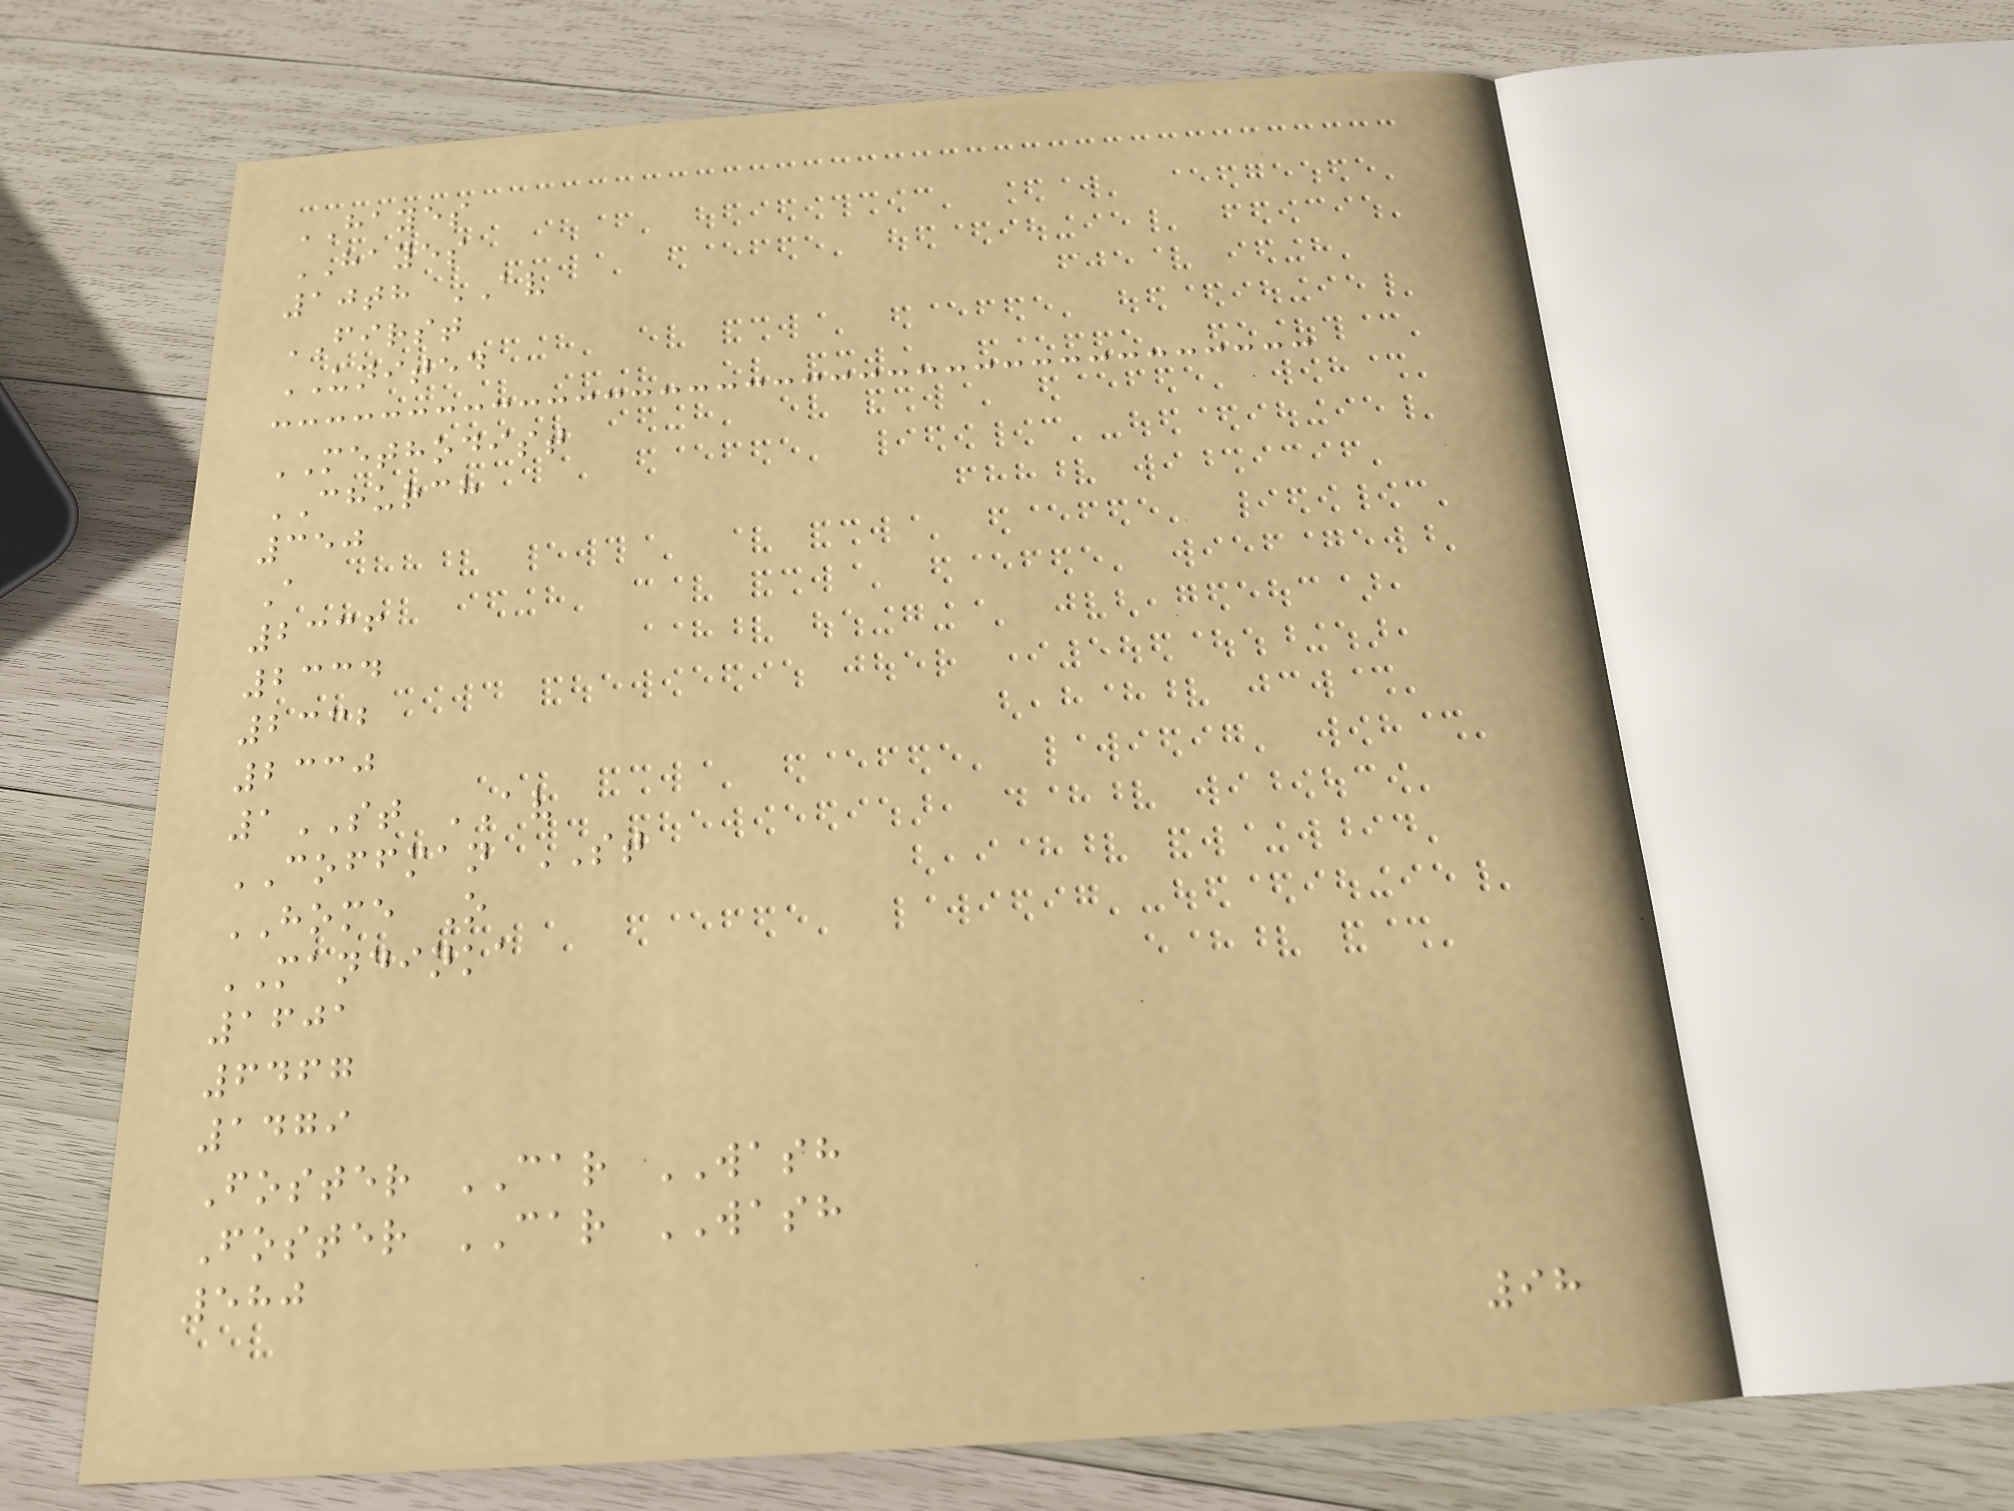HAYES
HAYES
10th AV
FIRST
UNITED
METHODIST
CHURCH
350
A
2336
2334
2332
2330
1ST AV
COFFMAN ST
HOME O
MANDINKA
1601
6467
1479
Foster CAR WASH
Foster CAR WASH
580
98
